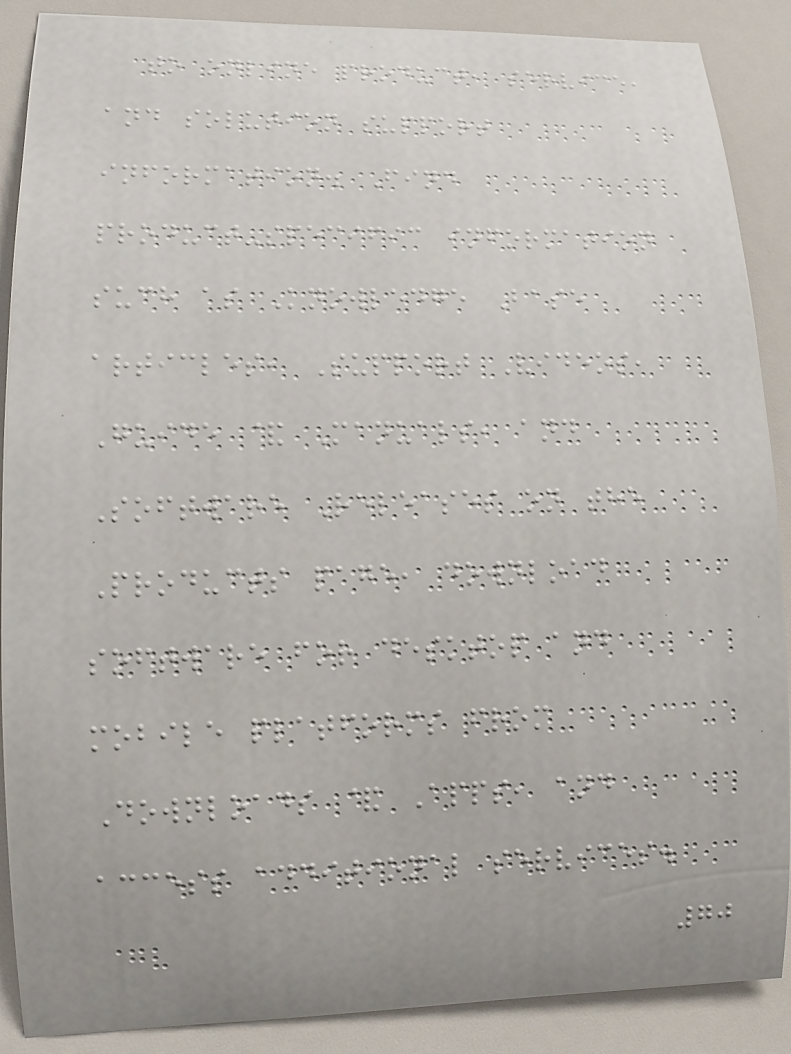to online product, service,
and solution support
information. Find
product-specific information
such as Knowledge Base
articles, Support Videos,
Guide & Manuals, and
Software Releases on the
Products page, download
software for desktop and
mobile platforms from
Downloads & Apps, and
access additional services.
70
